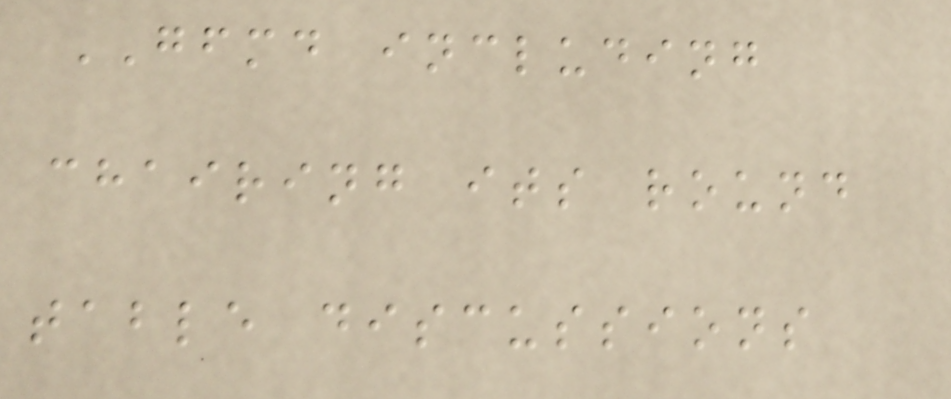GFMD including
chairing its round
table discussions
